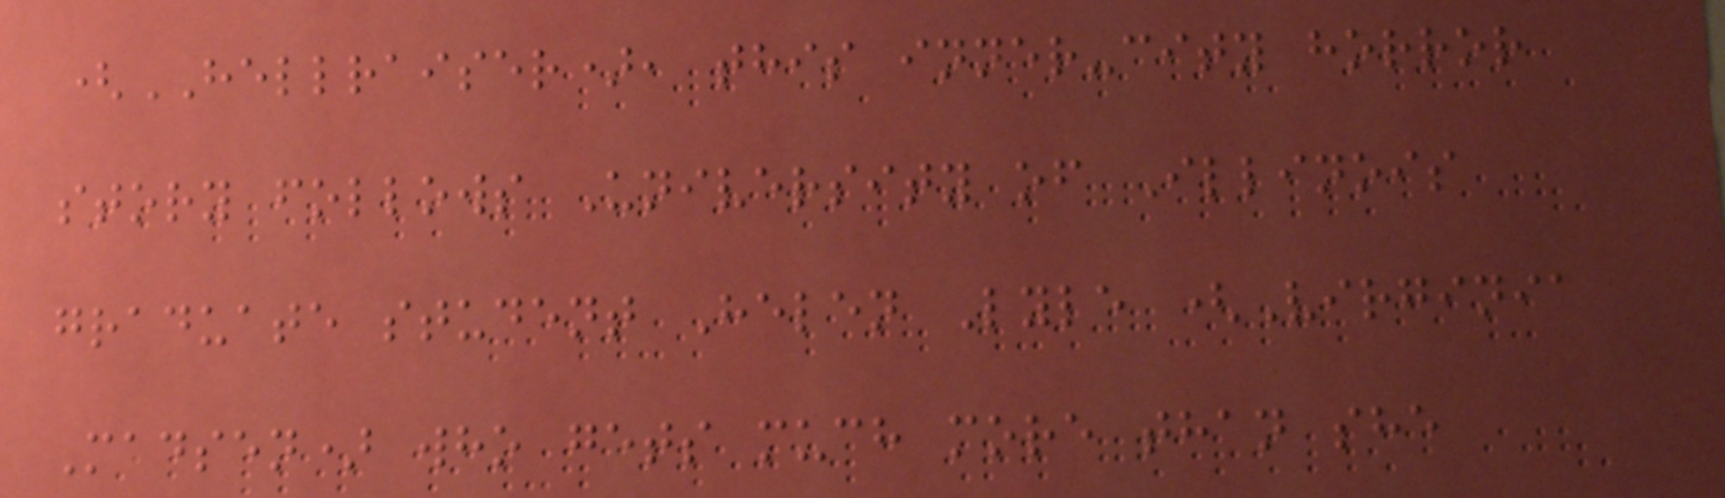(HELLRAISER), this inner-city horror
story follows University of Illinois
graduate student Helen Lyle (Virginia
Madsen) who gets much more than she
